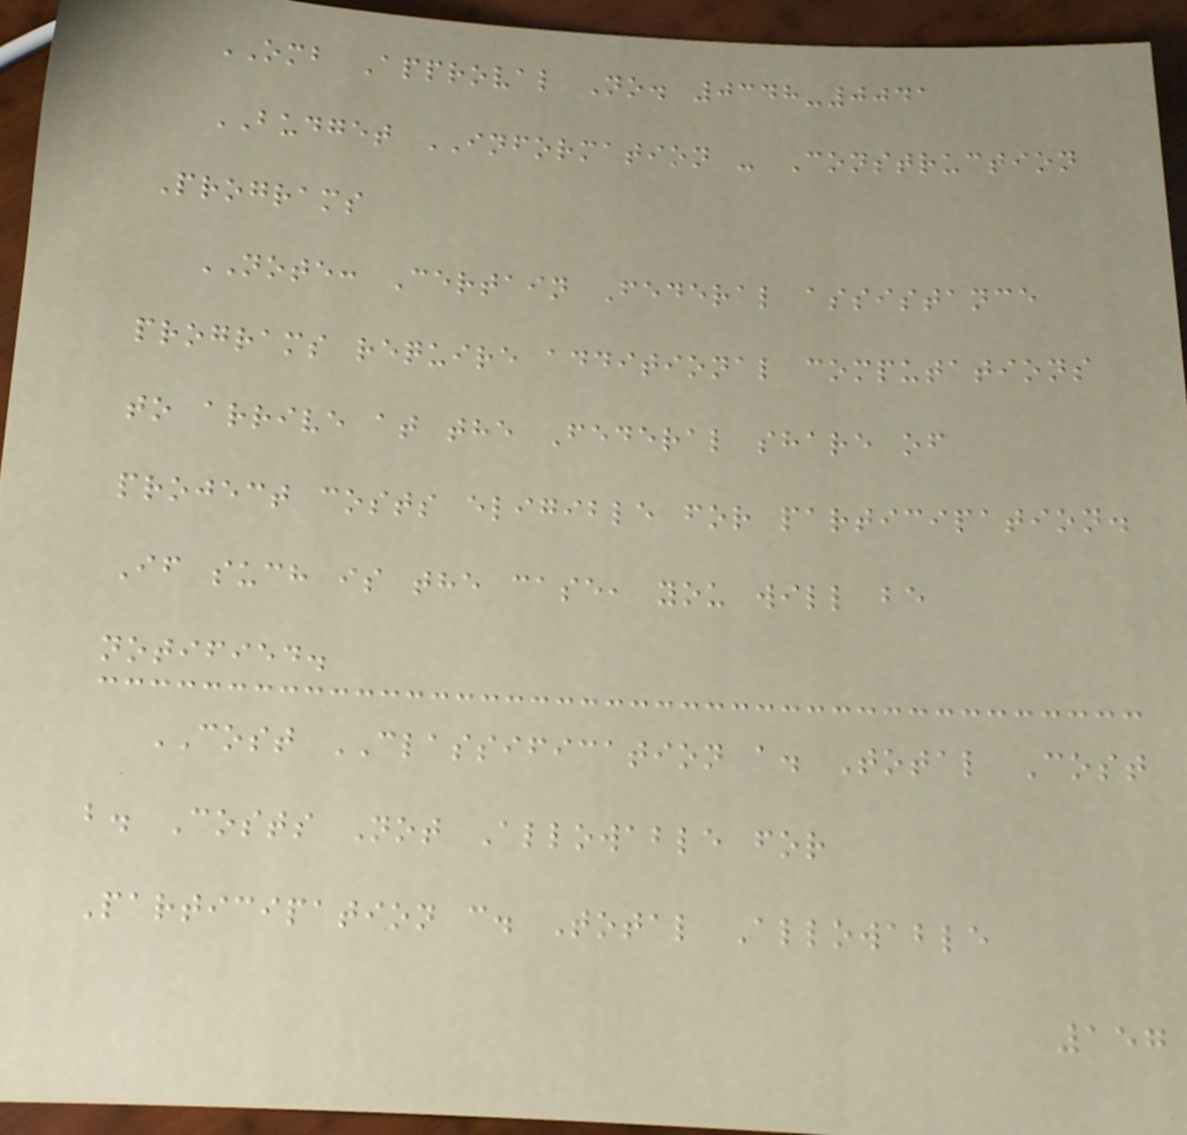OMB Approval No. 0348-0041
BUDGET INFORMATION - Construction
Programs
NOTE: Certain Federal assistance
programs require additional computations
to arrive at the Federal share of
project costs eligible for participation.
If such is the case, you will be
notified.
COST CLASSIFICATION a. Total Cost
b. Costs Not Allowable for
Participation c. Total Allowable
157
